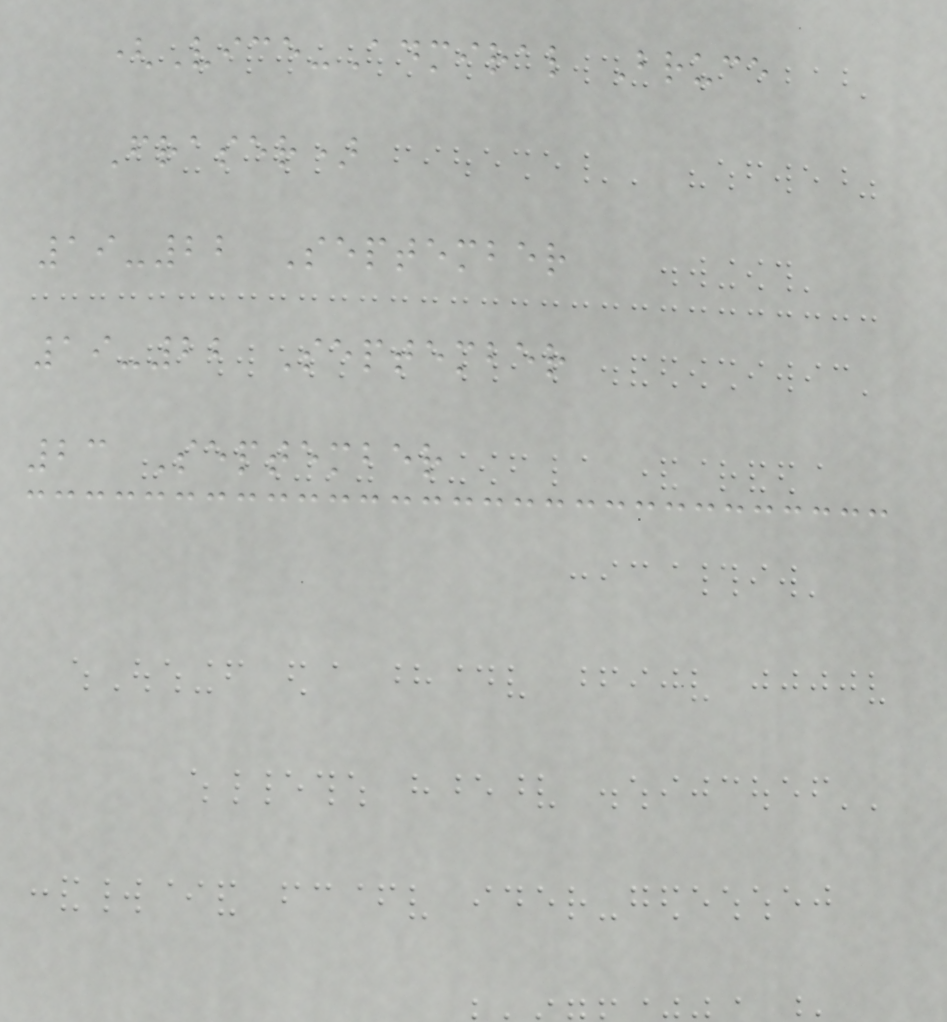(Vice-Admiral Bruce
Fraser)
19-22 September
19-22 September
23 September
